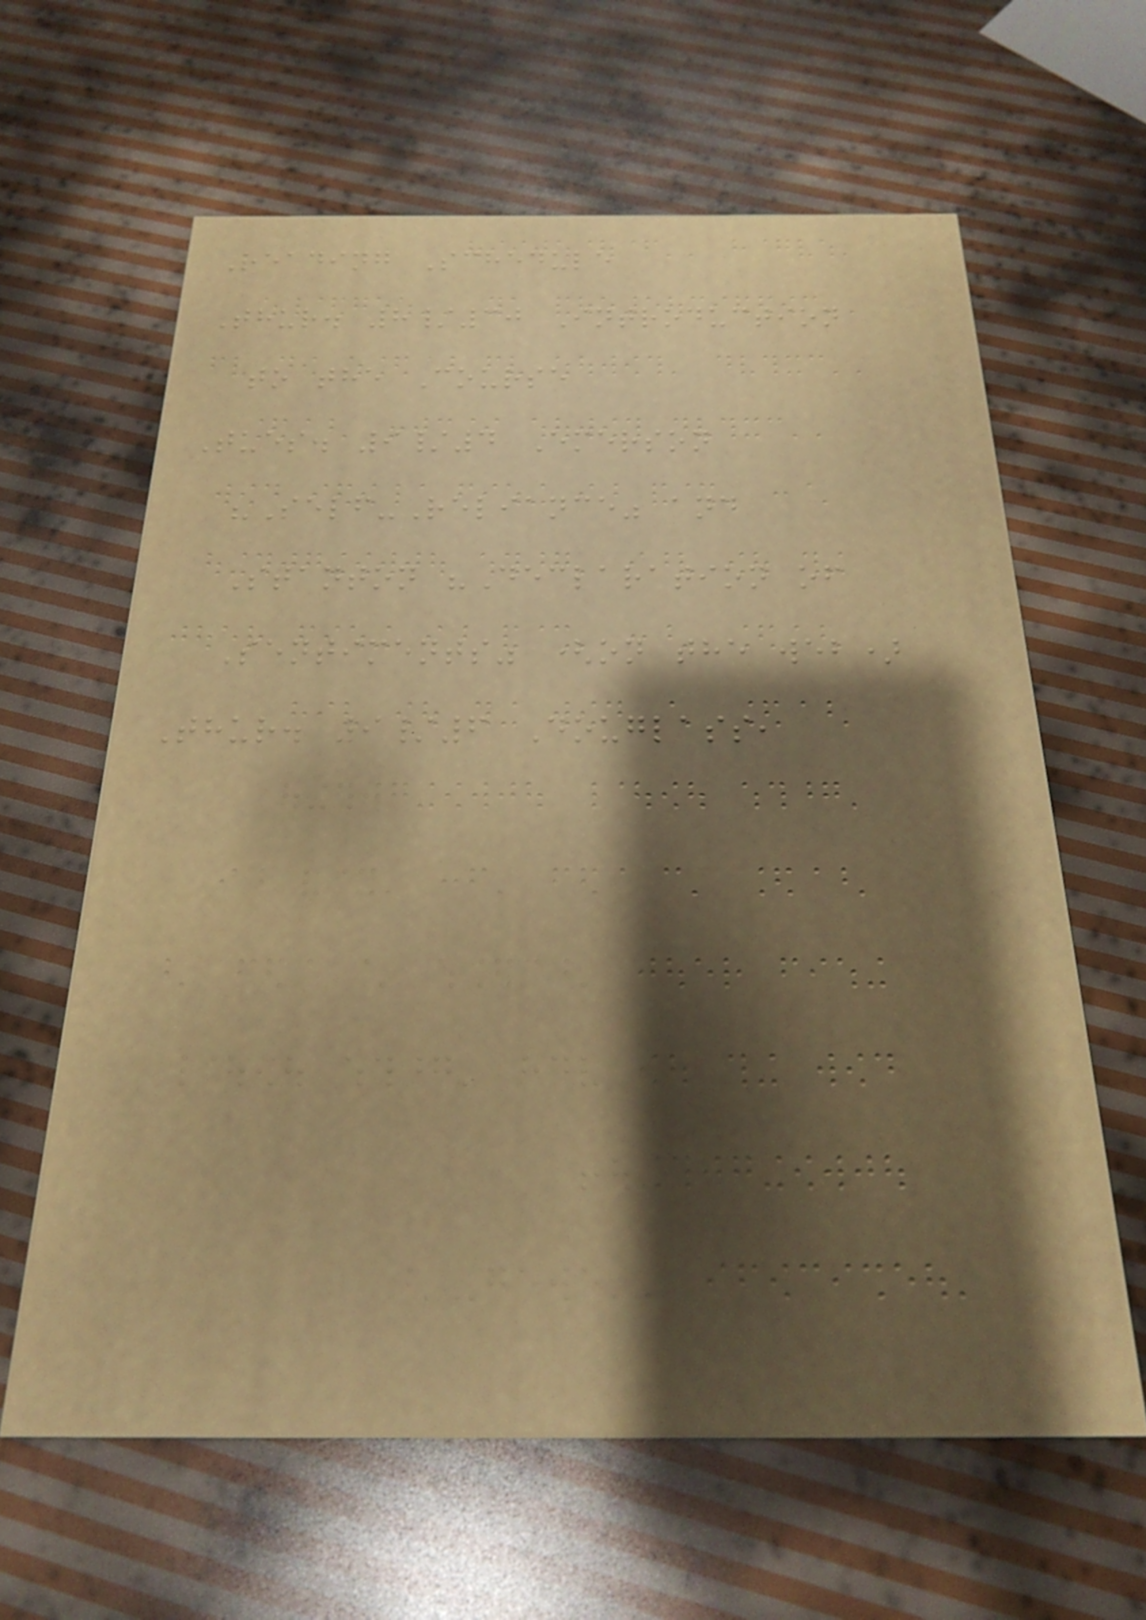Reading Schedule
Thur. 8/30 Introduction
to the Course
Tues. 9/4 Emerson
"Self-Reliance" and
Stanton "Declaration of
Sentiments" (on the web)
Thur. 9/6 Douglass,
